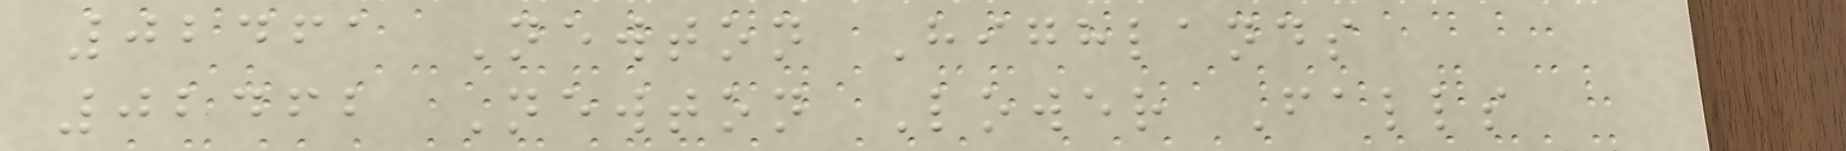02461 Newton Highlands
02462 Newton Lower Falls
